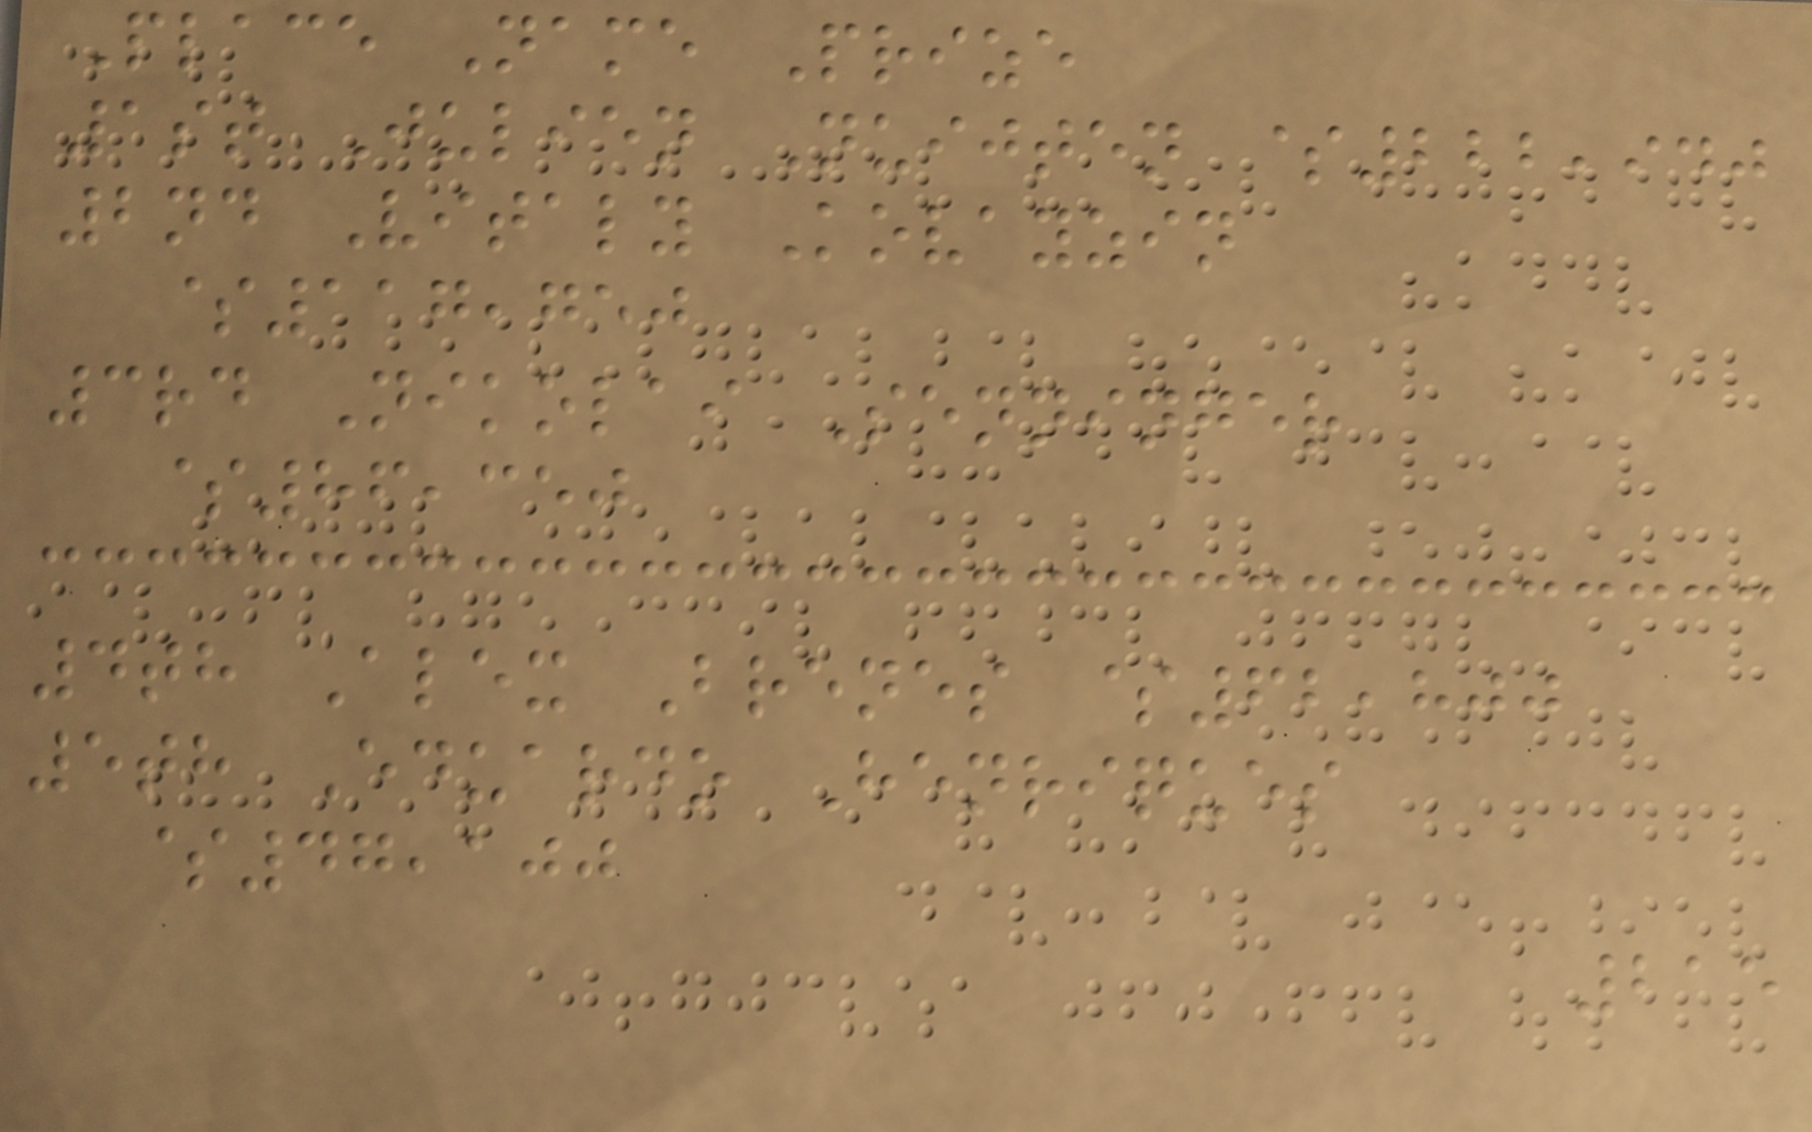Place Name Prize
1st Julien Nuijten $222,940
2nd Vitaly Kovayzin
$117,750
3rd Nikolai Senninger
$86,350
4th Alex Brenes $62,800
5th Eduardo Henriques
$47,100
215
